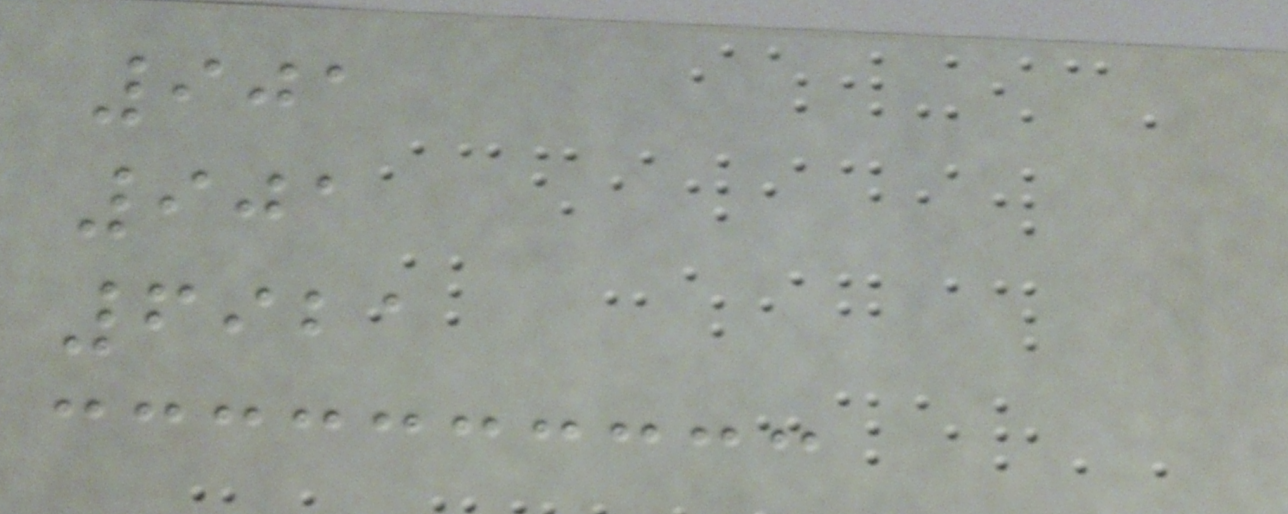901
901
6921
